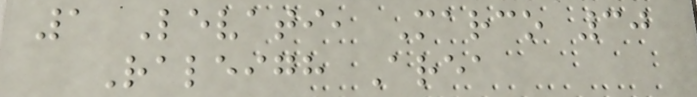1 Levati, Marco 30
Raleigh Area
